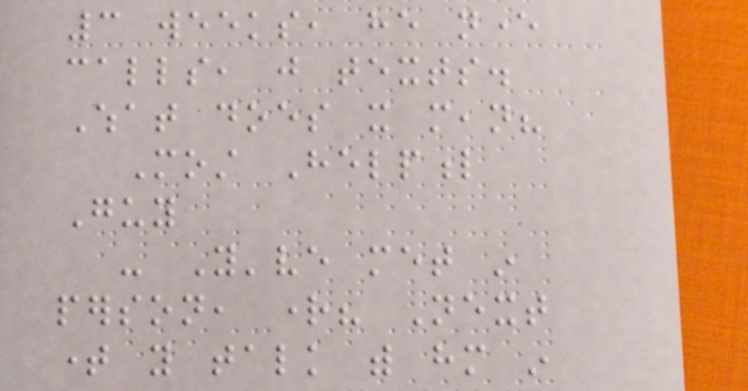3 weeks, he never
calls, just texts.
What does it mean?
Most Helpful
Guy
- You've met in
person, right? Next
time you talk with him in
